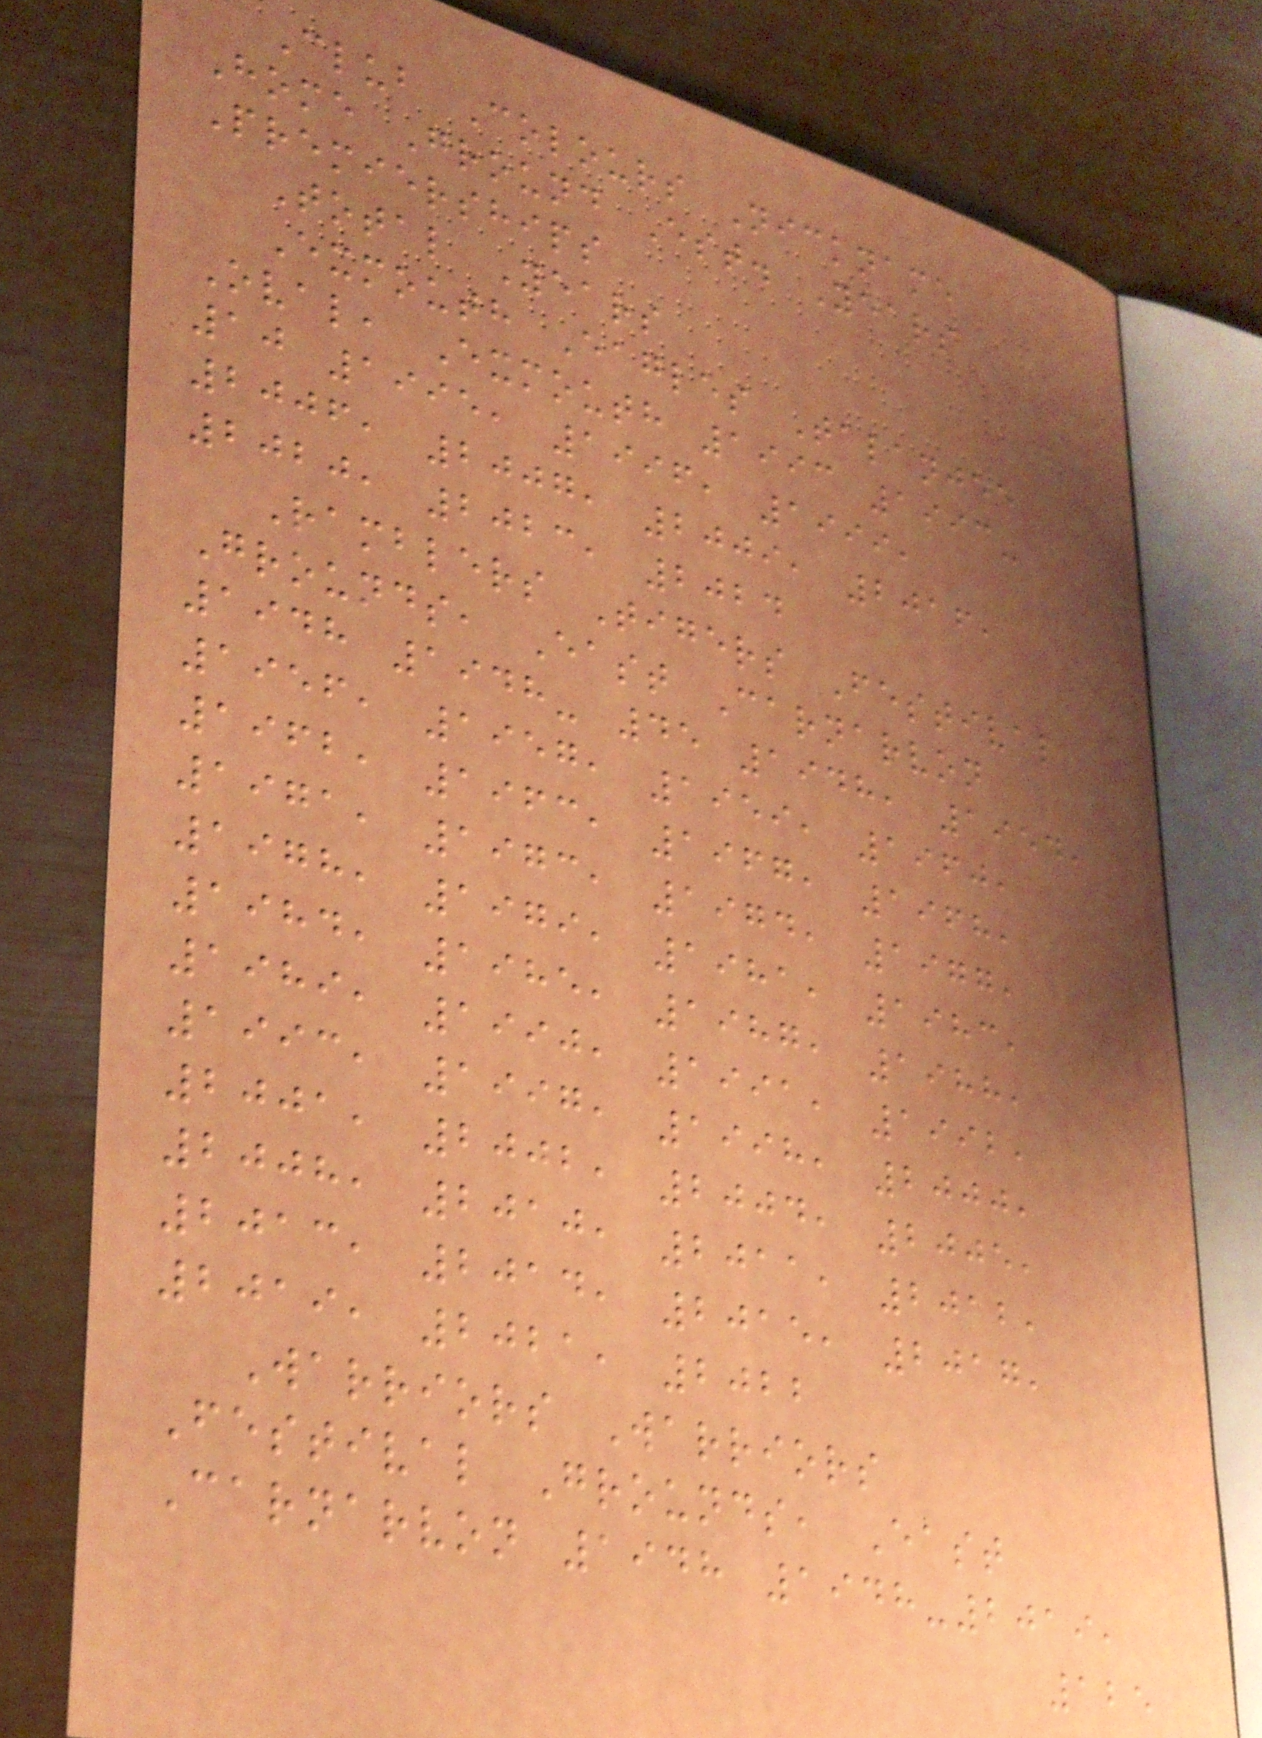Club Colours Nickname
Home Ground Est. Years
Premierships
Total Years
Exmouth Eagles Talanjee
Oval, Exmouth 1993 1993-
10 1995, 1996, 1999,
2006, 2007, 2009, 2016,
2020, 2023, 2024
Ramblers Tigers Festival
Grounds, East Carnarvon
1948 1948- 45 1948, 1954,
1956, 1957, 1959, 1960,
1962, 1963, 1967, 1968,
1971, 1973, 1974, 1977,
1978, 1979, 1981, 1983,
1984, 1985, 1987, 1988,
1989, 1990, 1991, 1992,
1993, 1997, 1998, 2000,
2001, 2002, 2004, 2005,
2008, 2010, 2011, 2012,
2013, 2014, 2015, 2017,
2019, 2021, 2022
Warriors Warriors
Festival Grounds, East
Carnarvon 1948 1948-2019,
125
